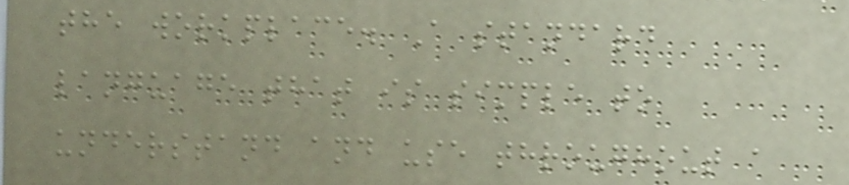the workplace. A standard
language that is simple to
understand and use throughout a
